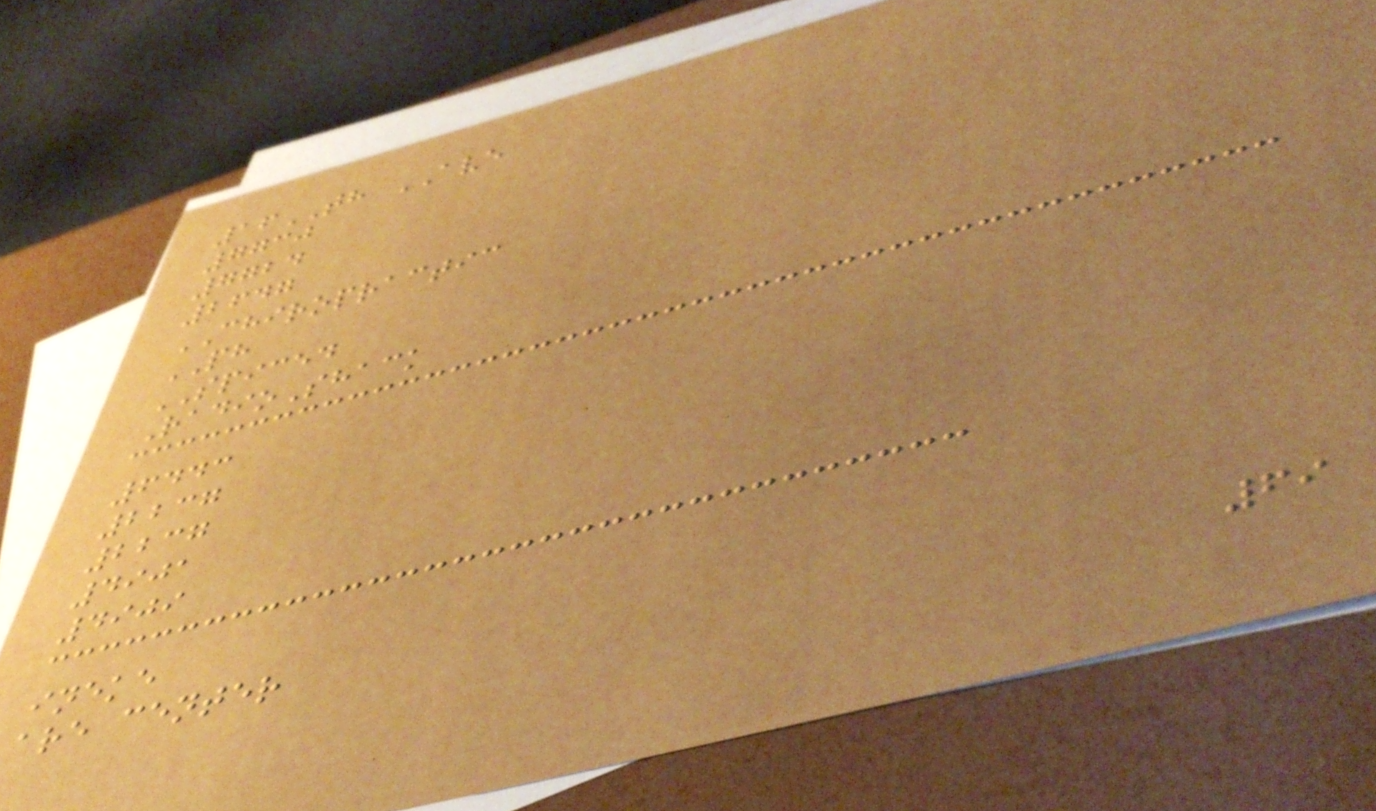16TH AVE
7730
7724
2647
CHIROPRACTIC
PH
SPICED
RadioShack
6443
2237
2237
4901
4909
ineke
are center
69
